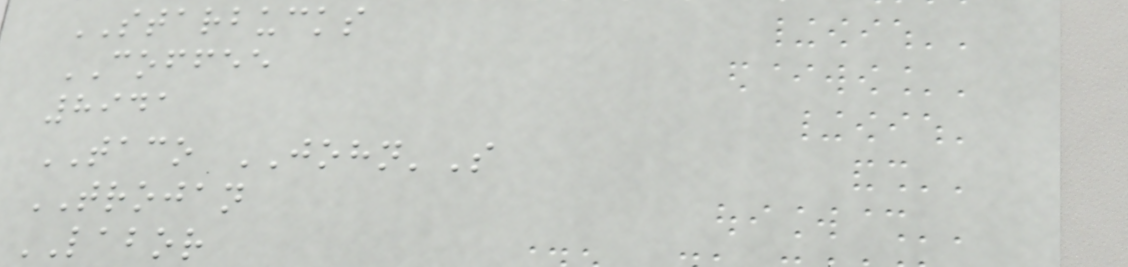STARBUCKS
COFFEE
8941
TACO JOHN'S
TROJAN
LABOR
